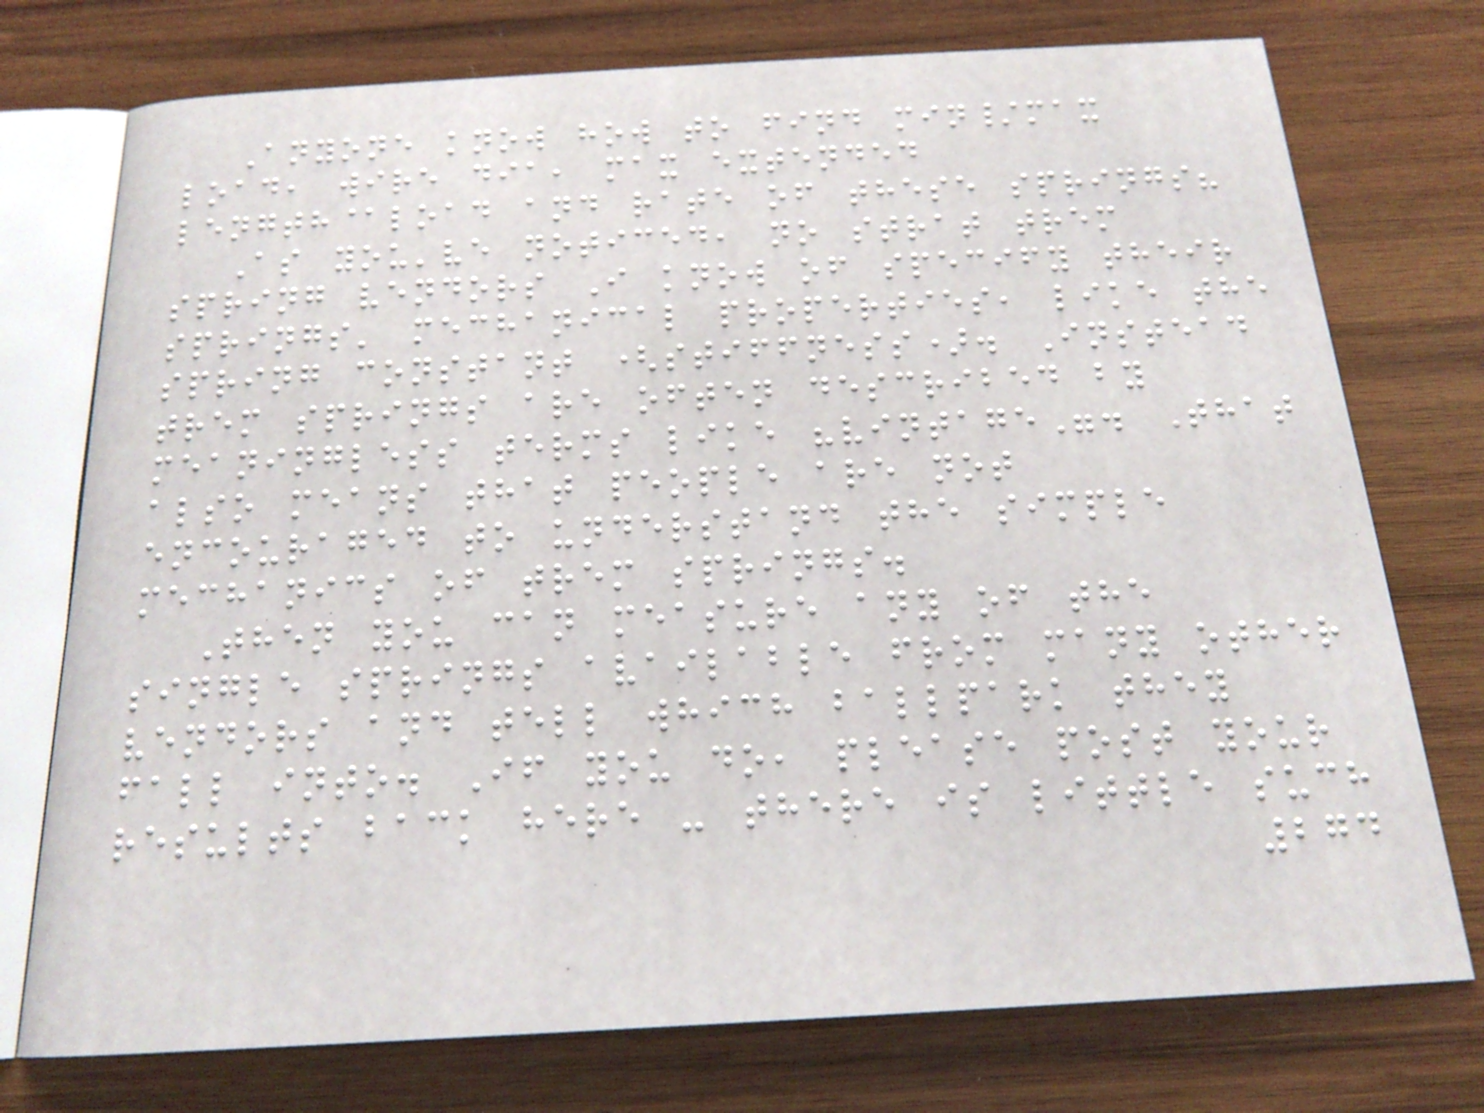Anyone know how to find min/max
load, wire dia, max extended
length@load and rate of these springs?
As you've noticed, no strat trem
spring vendors I know of specify their
springs' mechanical properties, like the
spring constant (stiffness). Instead
trem springs are often described by
meaningless terms like "vintage". That
also means that people are not
encouraged to understand the simple
mechanics of trem springs.
Then you can measure any of the
single springs available from many other
vendors and tell which ballpark they
fall into. If you do, please post your
results back here - there is little such
274
